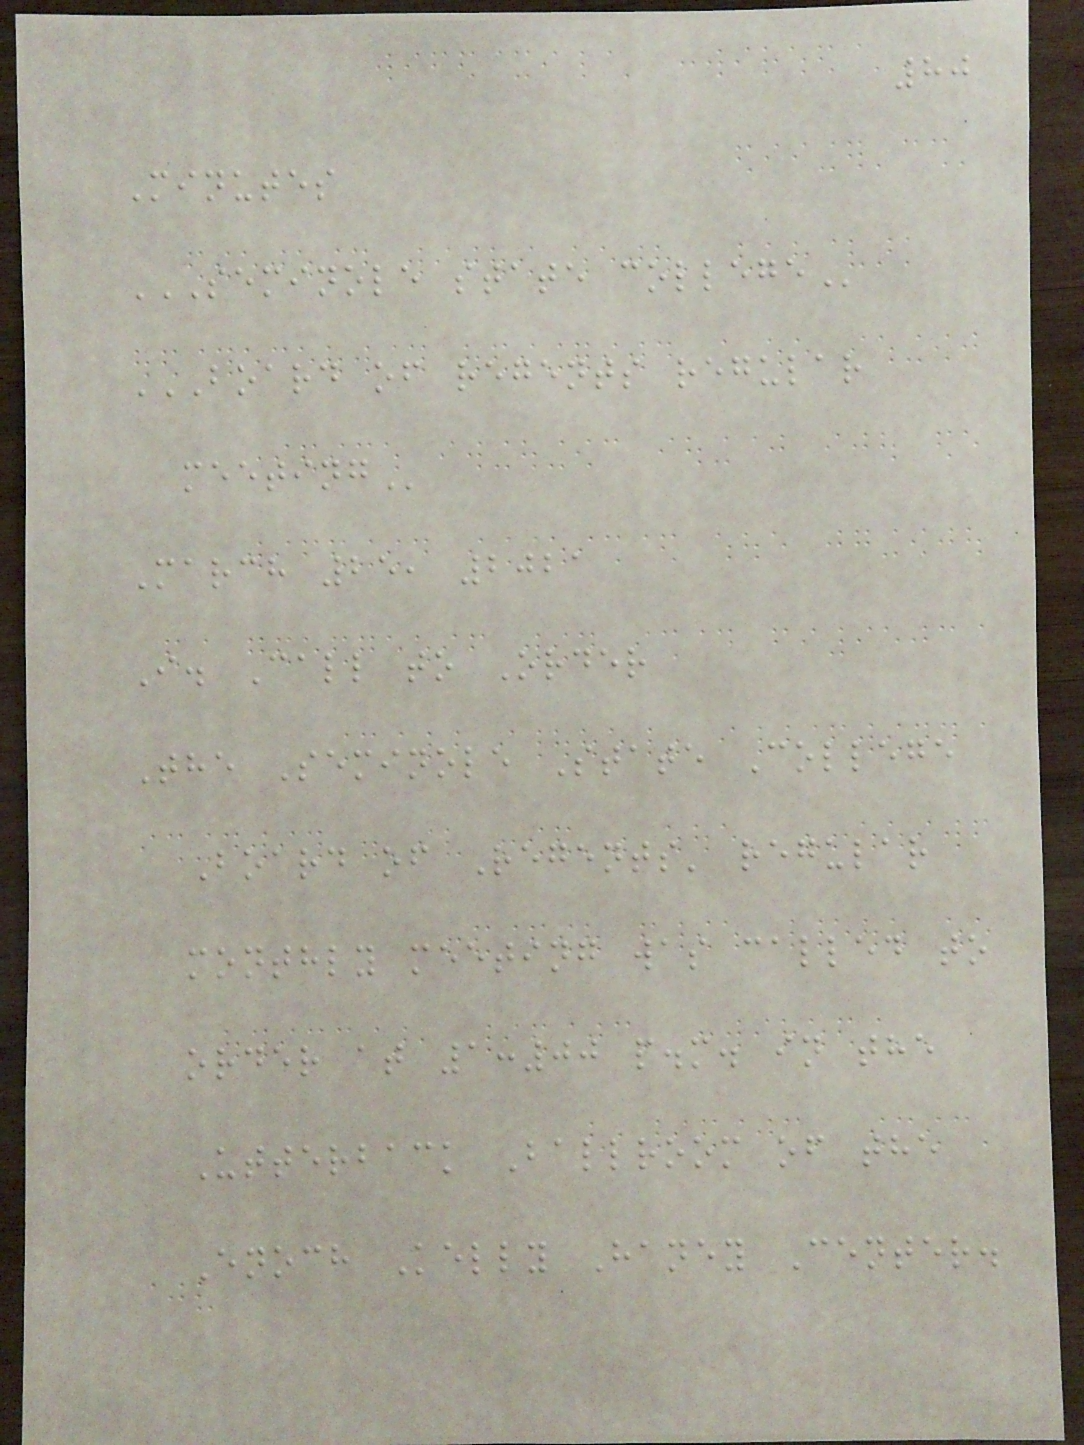80
Minutes
SEMINOLE STATE COLLEGE
BOARD OF REGENTS REGULAR
MEETING
March 25, 2021
I. Call to Order
The Seminole State College
Board of Regents' regular
monthly meeting was called to
order at 1:00 p.m. in the
Utterback Ballroom of the
Enoch Kelly Haney Center.
